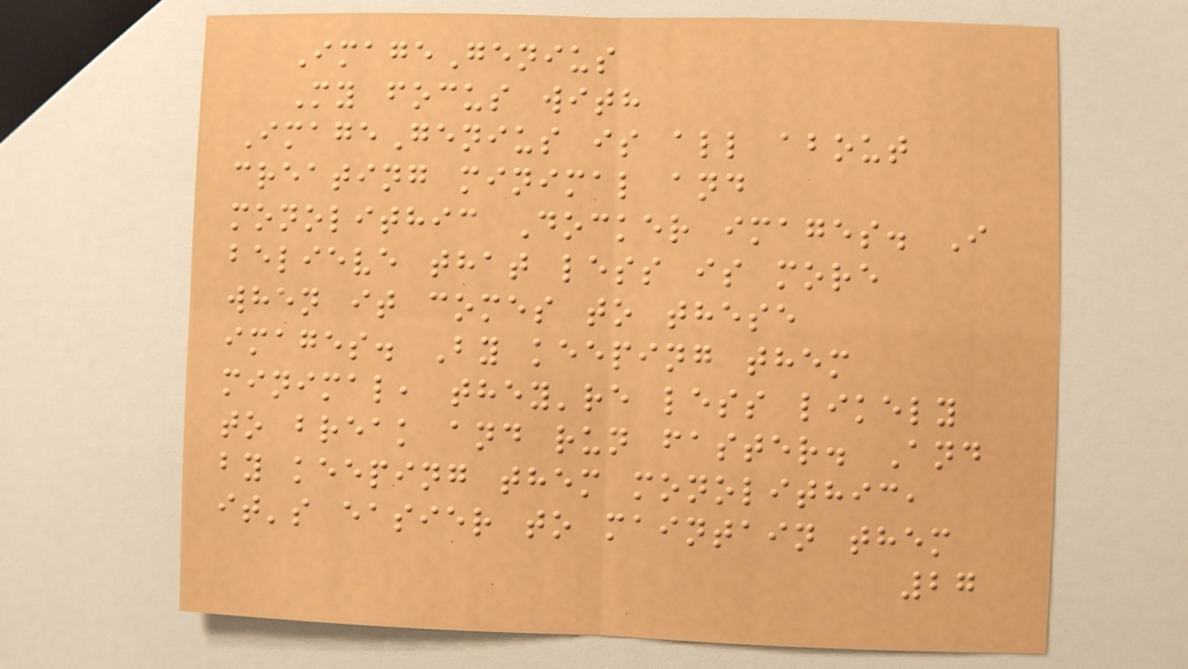ImageGenius
My focus with
ImageGenius is all about
creating minimal and
monolithic Docker images. I
believe that less is more
when it comes to these
images. By keeping them
minimal, they're less likely
to break and run faster. And
by keeping them monolithic,
it's easier to maintain them
27
